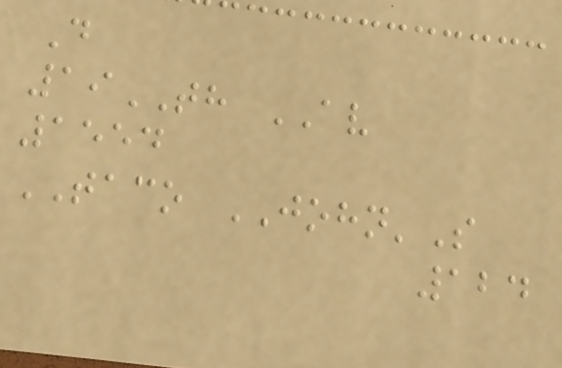D
19TH AV
1554
TACO JOHN'S
124
